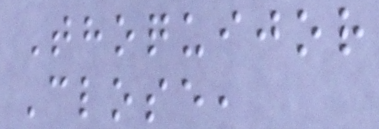Thoquijor
Close,
